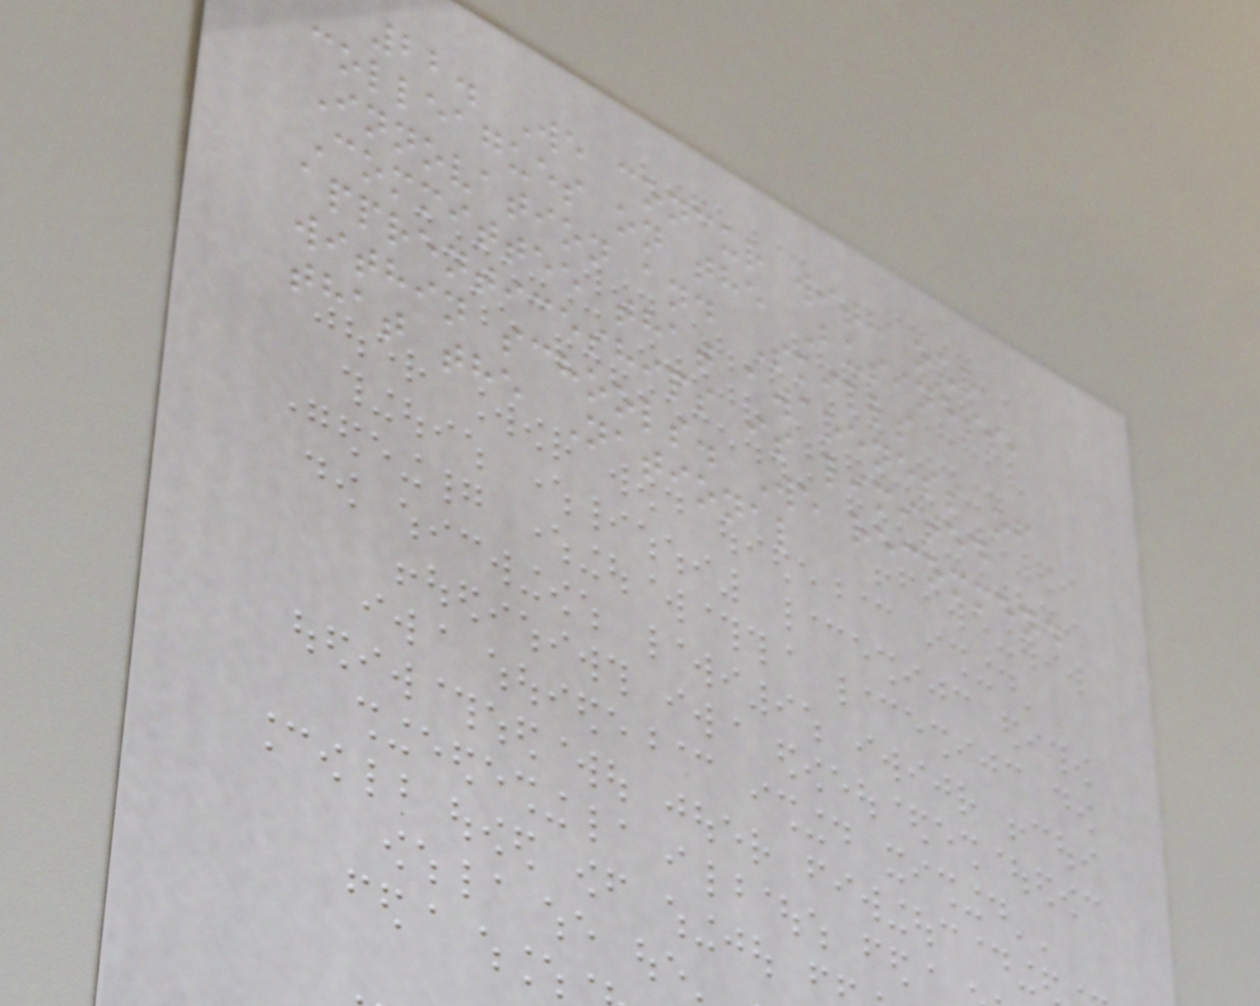22. We concur with our
colleagues on the Business,
Innovation and Skills
Committee that awareness of
apprenticeships is limited
within schools. We recommend
that the National
